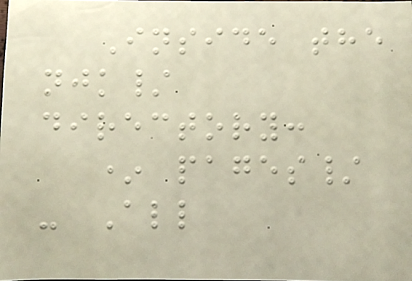Inside the
njk/
directory:
* pages/
- All
